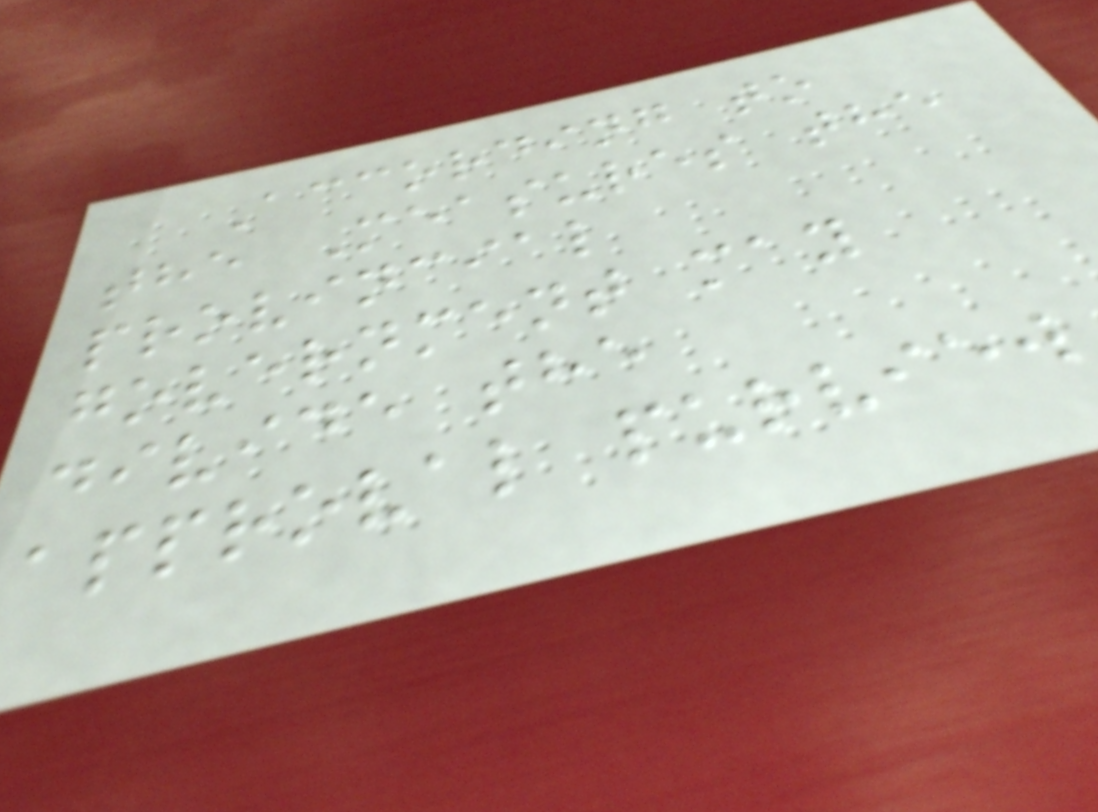According to
the Measures the
provincial
government may
divide the
approval purview
